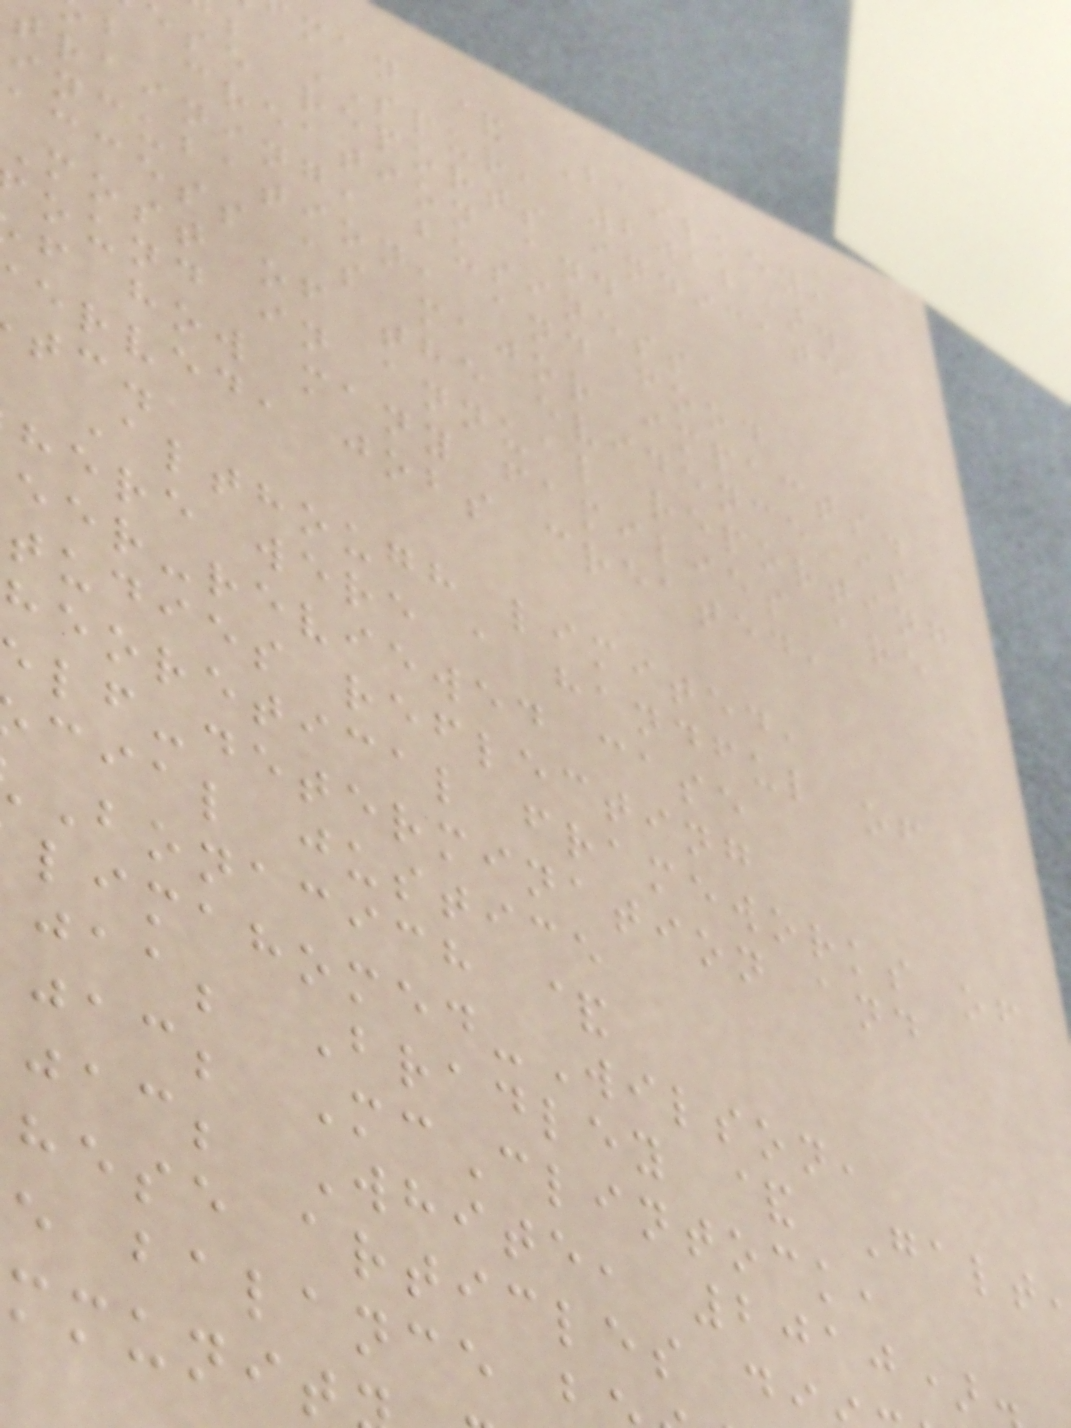man & Bailkey,
; SPUR, 2012).
ese reports indicate
b creation and
training, business
incubation, and food
access as major impacts.
most of the evidence is
ound in annual reporting
f how many families are
erved, jobs created,
Although limited,
here were a handful of
eer-reviewed case
tudies reflecting
heoretical frameworks of
lf-determination and
cial justice
Bonacich &
limahomed-Wilson,
jaa; Bradley & Galt
jac; McClintock,
jac; White, 2010)
hese articles d
e balance b
